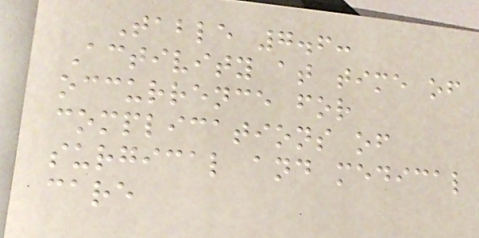Table 7.6:
Activity at time of
occurrence for
complications of
surgical and medical
care
